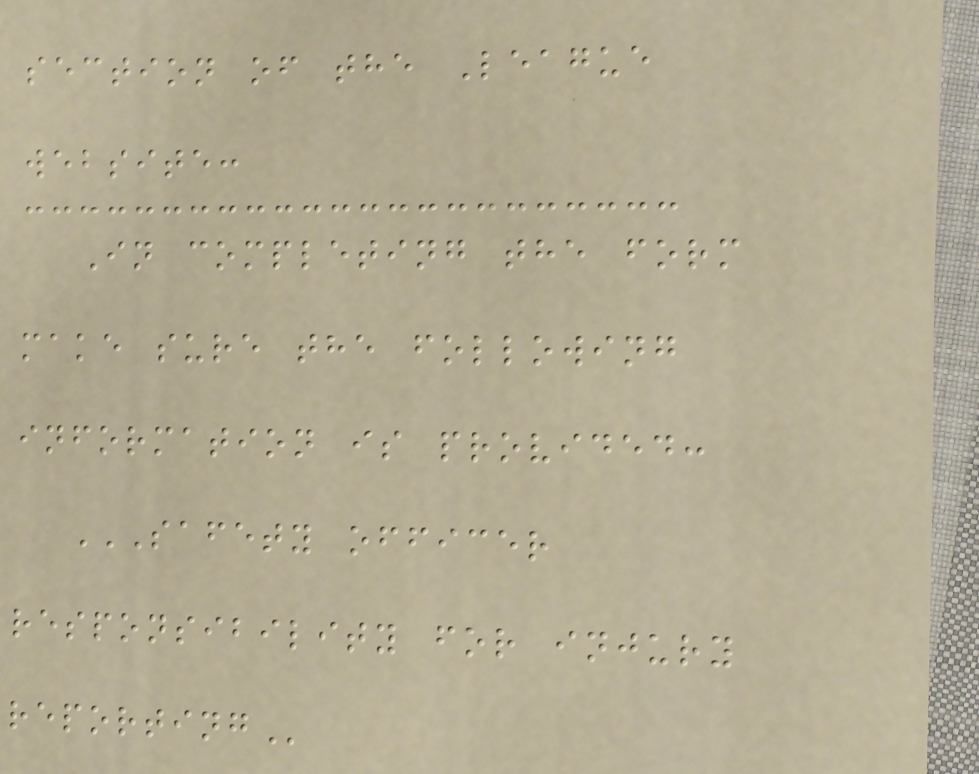section of the League
website:
In completing the form
make sure the following
information is provided:
SAFETY OFFICER
RESPONSIBILITY FOR INJURY
REPORTING
